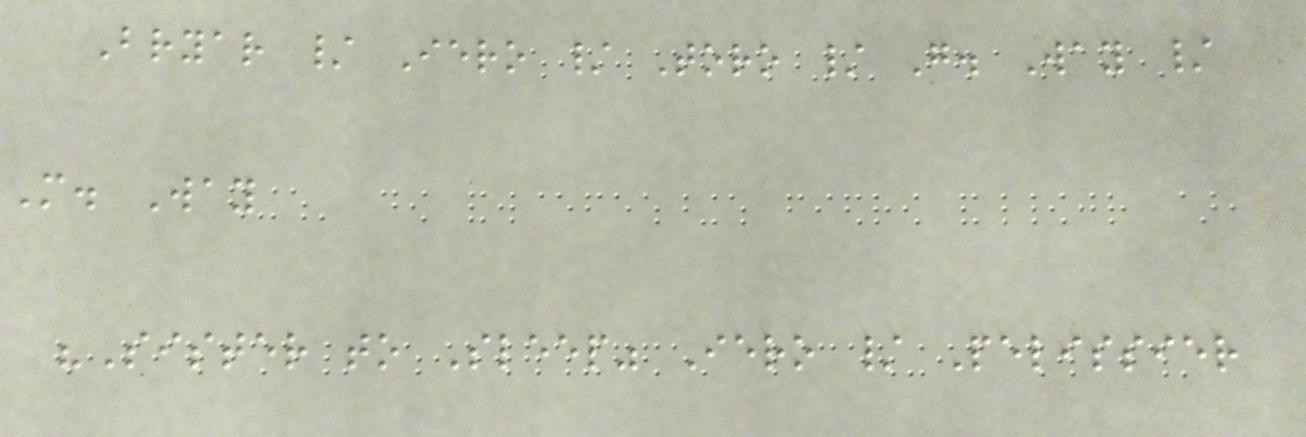Bryar / Iero / Toro / G. Way /
M. Way
"Sister to Sleep" Iero / Pelissier
